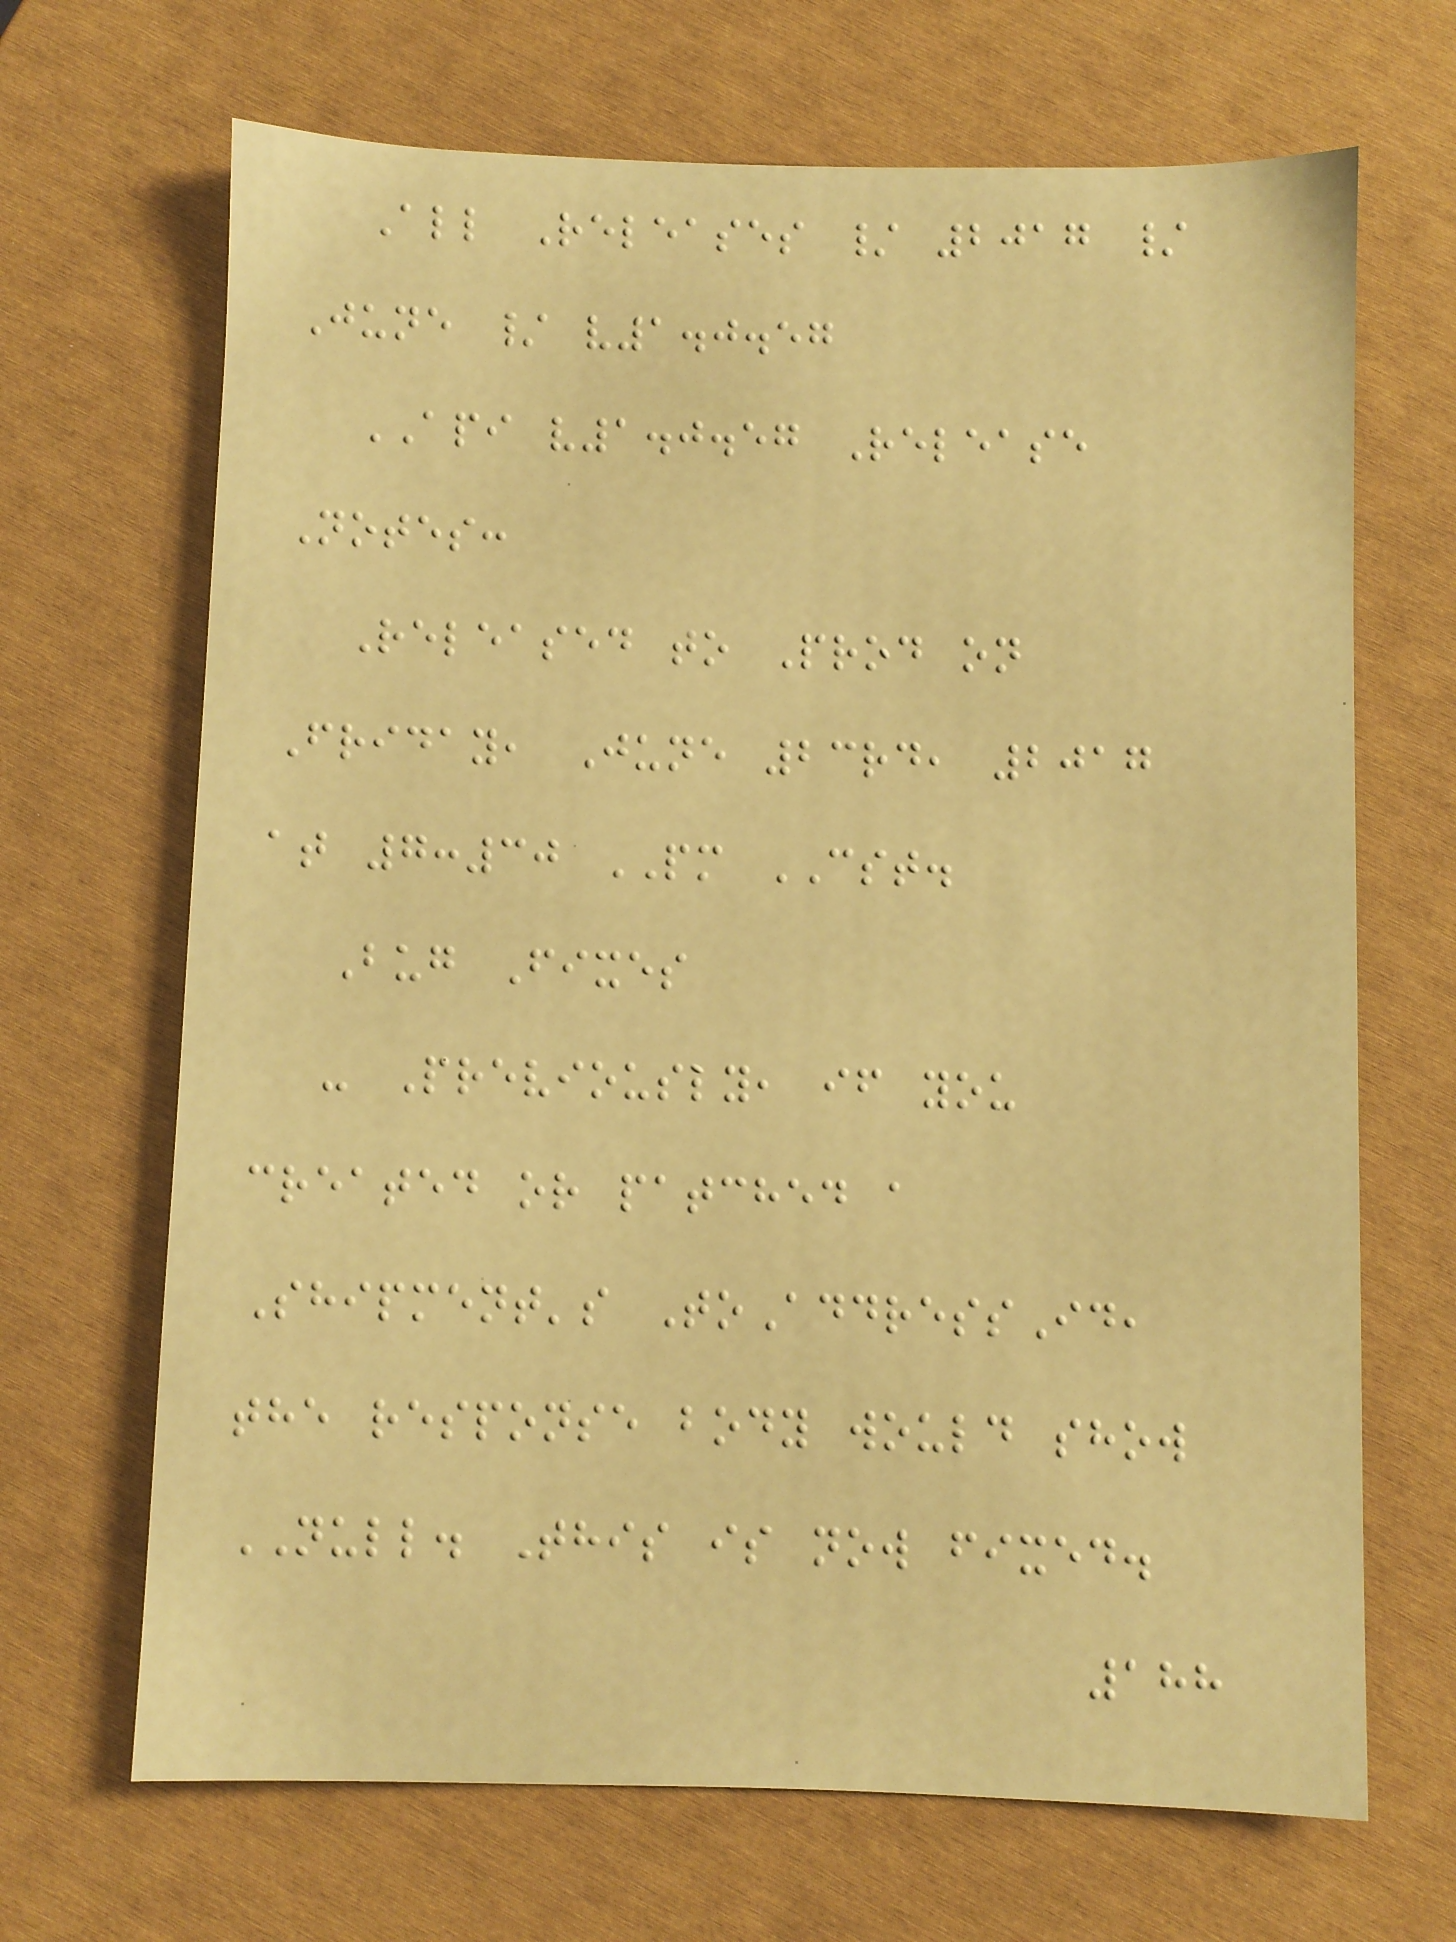All Releases / 2017 /
June / v1.0.57
API v1.0.57 Release
Notes:
Released to Prod on
Friday, June 23rd, 2017
at 7:30 PM CST.
Bug Fixes
- Previously, if you
created or patched a
Shipment's ToAddressId,
the response body would show
NULL. This is now fixed.
188
